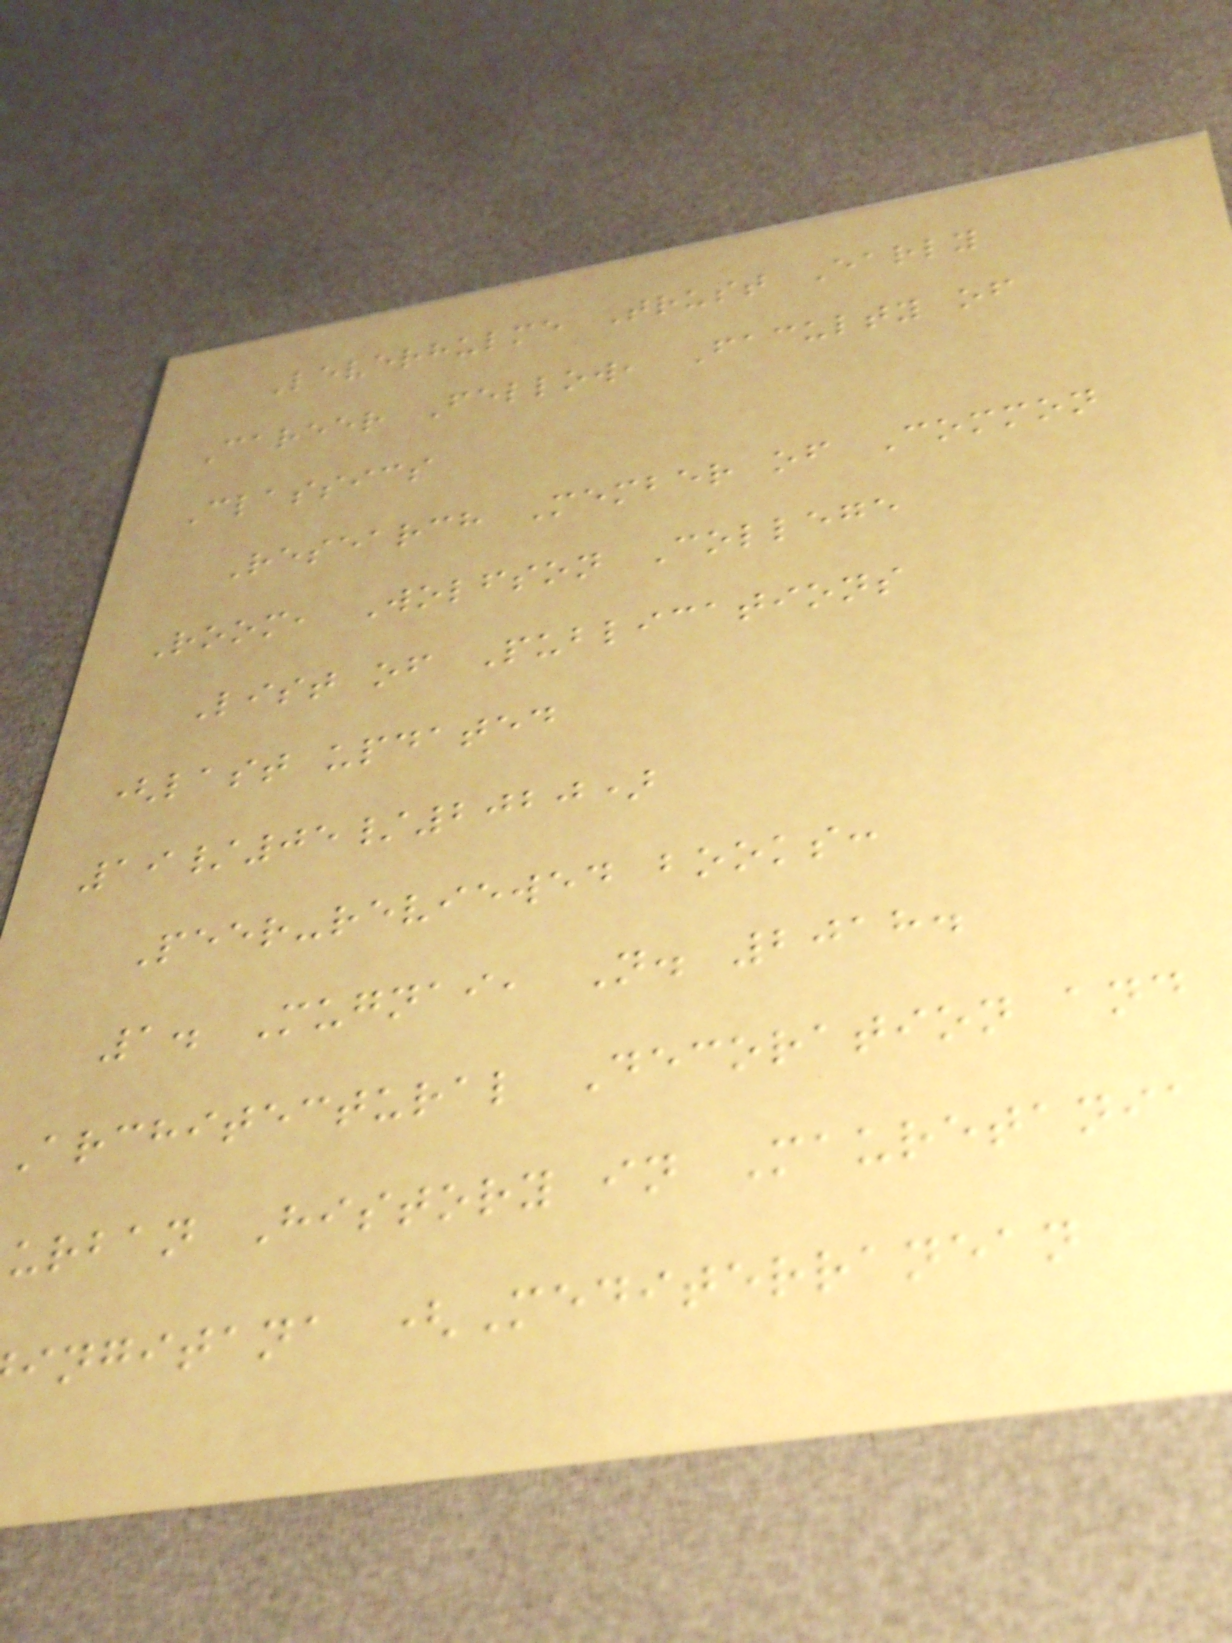Leverhulme Trust Early
Career Fellow, Faculty of
Classics
Research Member of Common
Room, Wolfson College
List of Publications
(last updated
19/05/2020)
Peer-reviewed books:
1. Mugnai, N. 2018.
Architectural Decoration and
urban History in Mauretania
ingitana (Mediterranean
